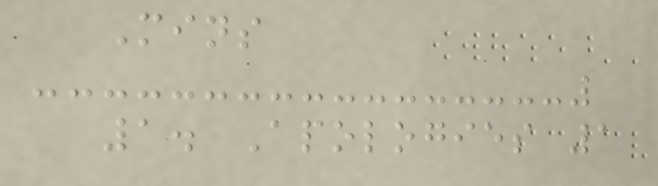Mins
1. Apologies 1
